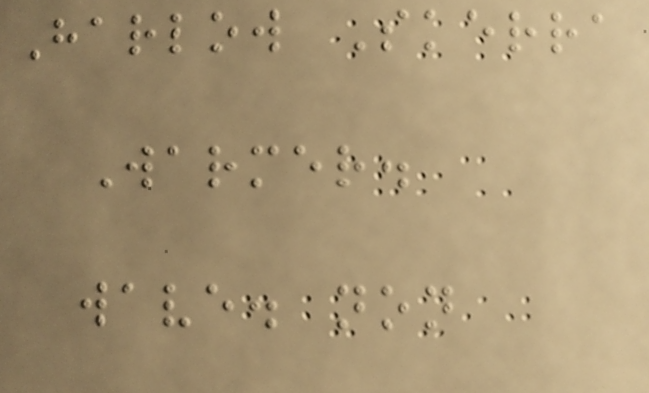Harlow Skerra
Warmer.
wave. non
